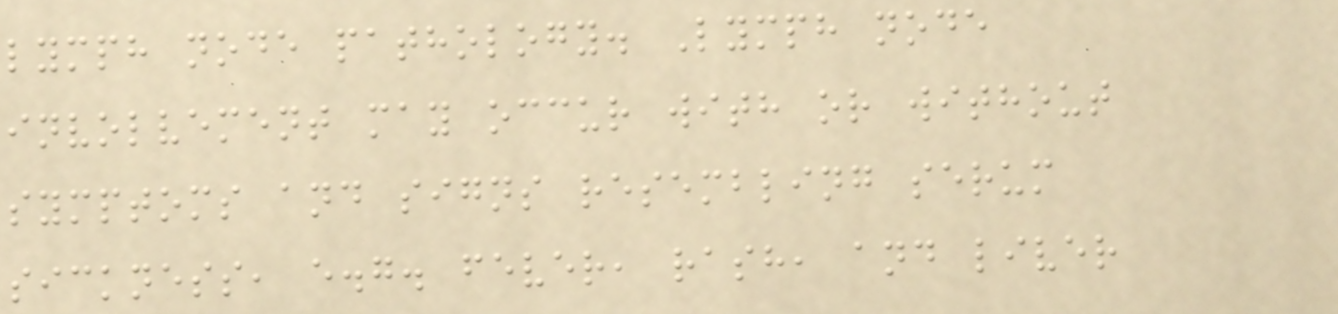lymph node pathology. Lymph node
involvement may occur with or without
symptoms and signs resembling serum
sickness, e.g. fever, rash, and liver
